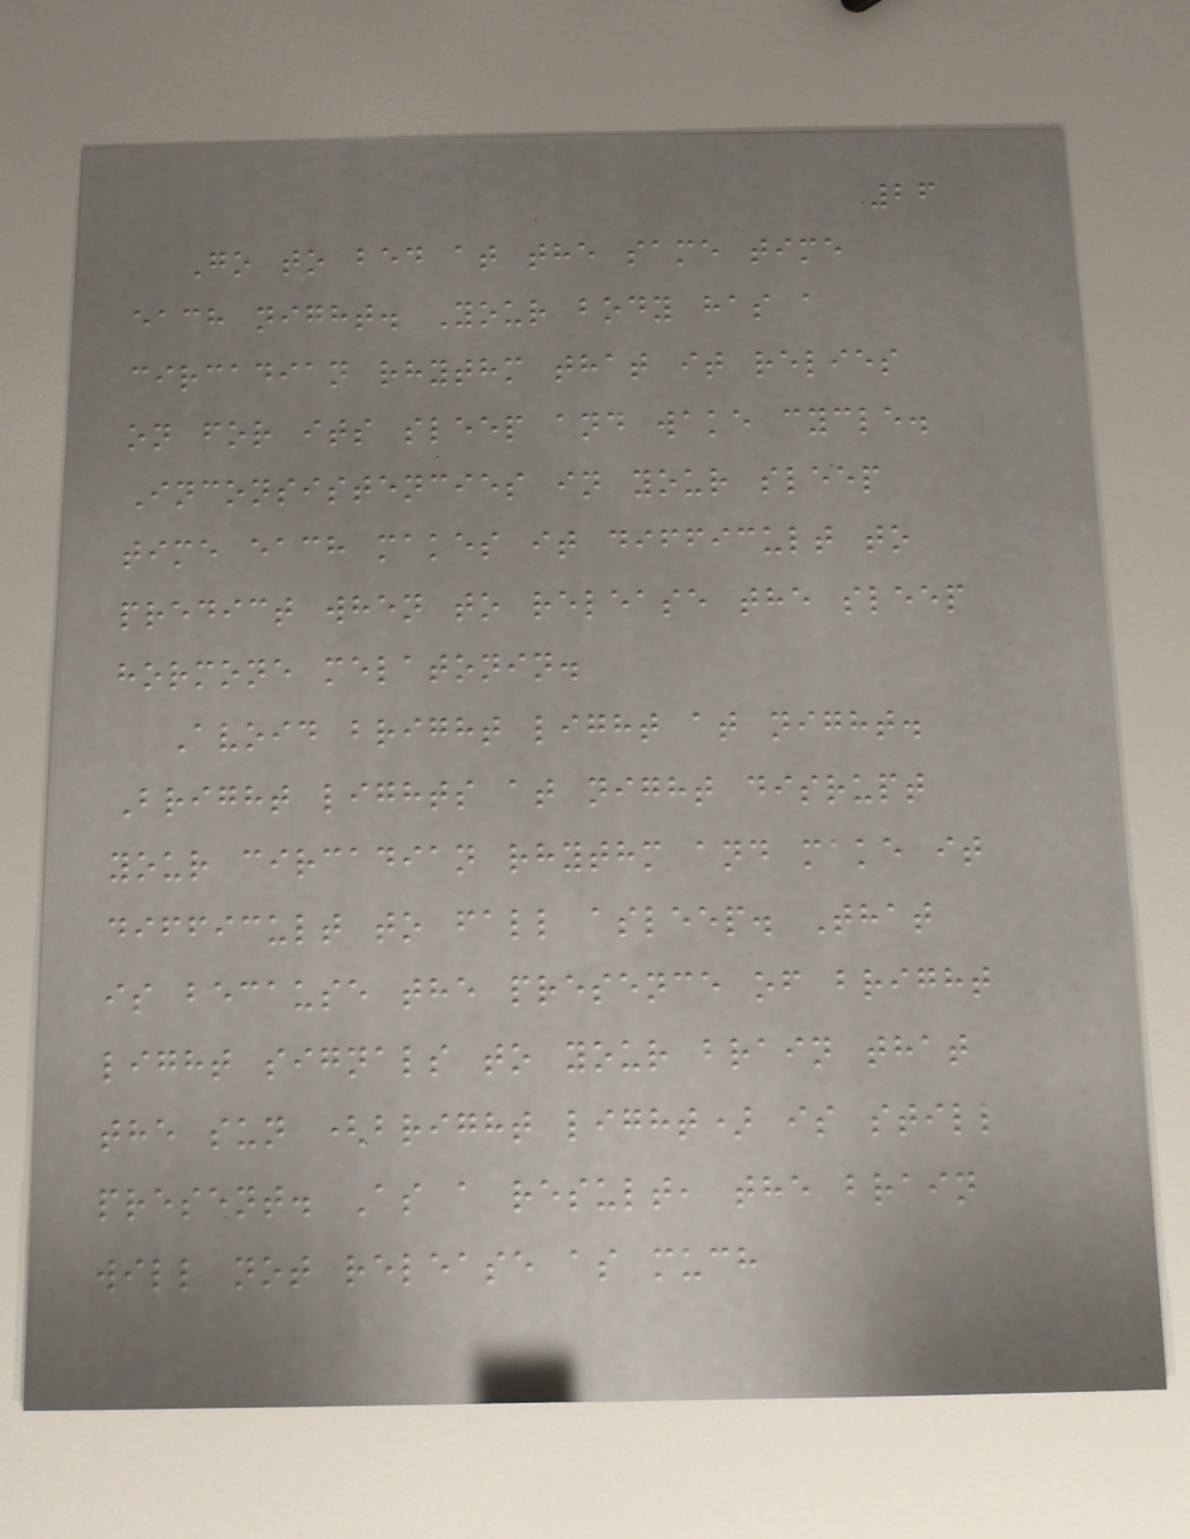26
Go to bed at the same time
each night. Your body has a
circadian rhythm that it relies
on for its sleep and wake cycle.
Inconsistencies in your sleep
time each makes it difficult to
predict when to release the sleep
hormone melatonin.
Avoid bright light at night.
Bright lights at night disrupt
your circadian rhythm and make it
difficult to fall asleep. That
is because the presence of bright
light signals to your brain that
the sun (bright light) is still
present. As a result, the brain
will not release as much
